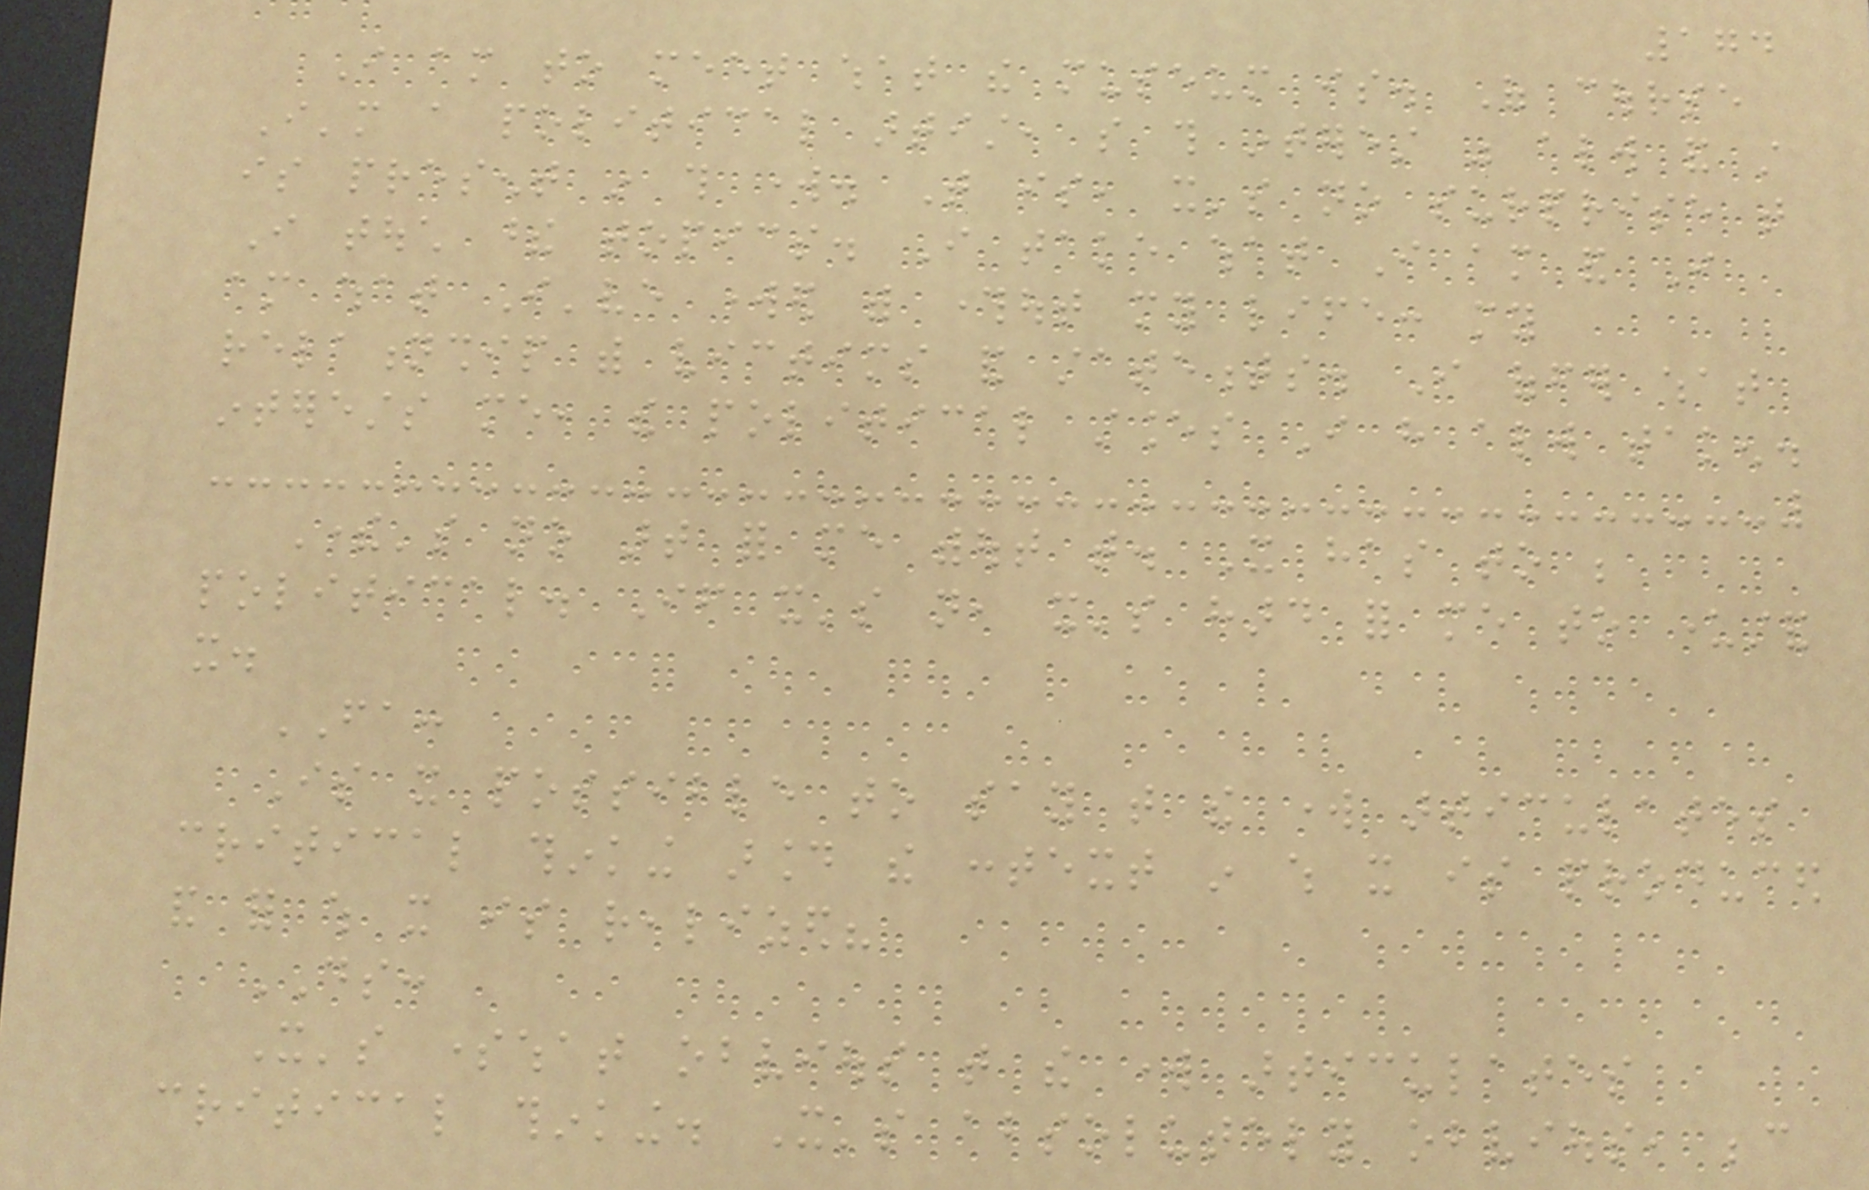174
I am to meet what the museum is. Of course
I'm a political artist, so this interest was always and still
is present in this work. That is, it's no surprise that
I touch these topics. I take what I am and I
am what I've worked with throughout my life: my
relationship with victims and statements. I offer what
interests me, the political stances I have always taken.
There's no art for me without that. It has to be
political. If it's not, it's hard for me to understand
it.
FA:
Is it possible to say that the work articulates
critical thinking around the context in which it is produced
and for which it is realized?
DS:
It's somewhat obvious that the work articulates
critical thinking. It's absolutely obvious, because
